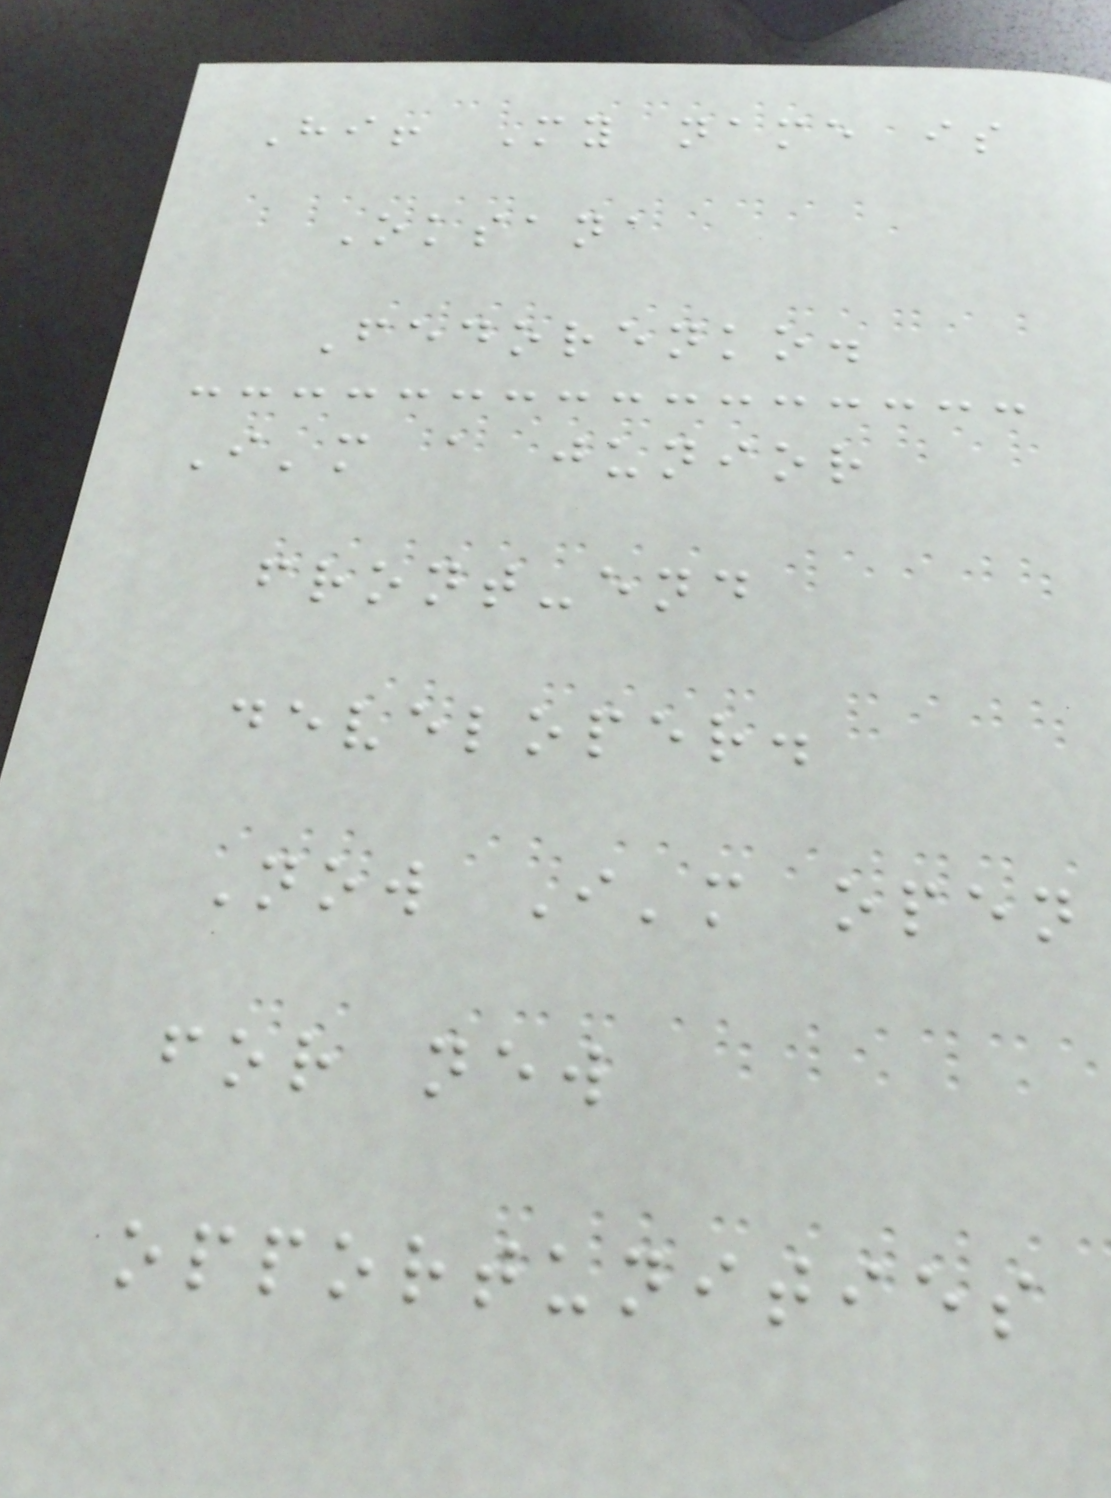Hi! My name is
Oksana
Fedorenko.
I'm a junior
front-end
developer.
Now I'm open
for new
opportunities
